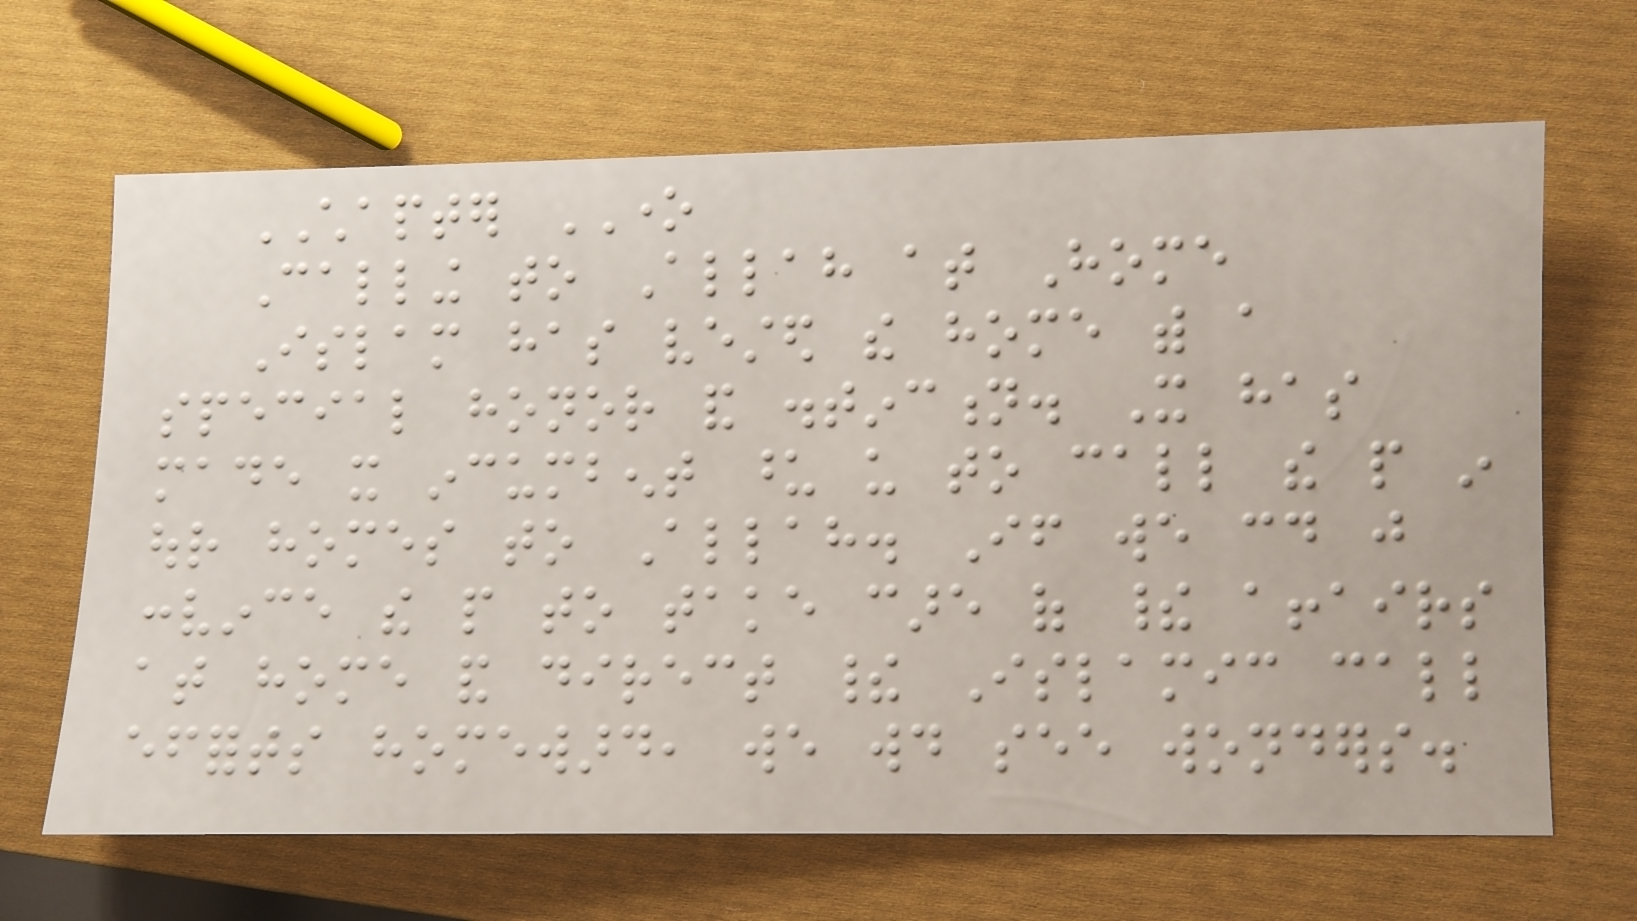CHAPTER ONE
Calling to Allah at Home
Islam has vested the home with a
special honor and distinction. It has
made it incumbent upon us to call the people in
our homes to Allah. If we could just
convince the people to take care of their affairs
at home and direct their Islamic call
efforts homeward, we would see wonders.
